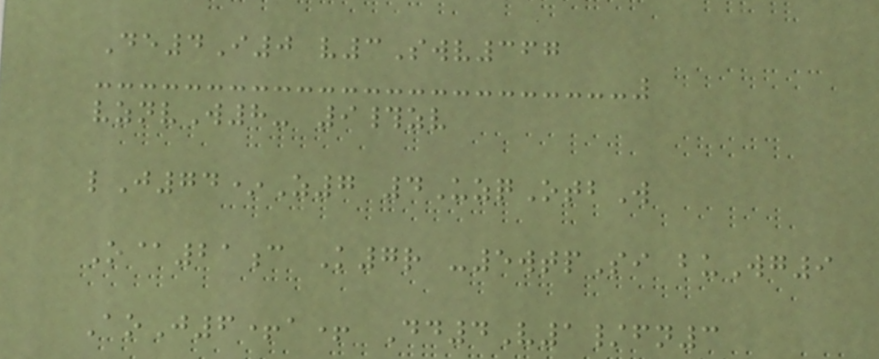De4I0 v3Swv367
vznvW8- 9#zv
lJ74*Z7 4UzqOtbW
O@21c K7r -5wtpSi buWg9
AoJ6+a+ Dd4V1/fn3
